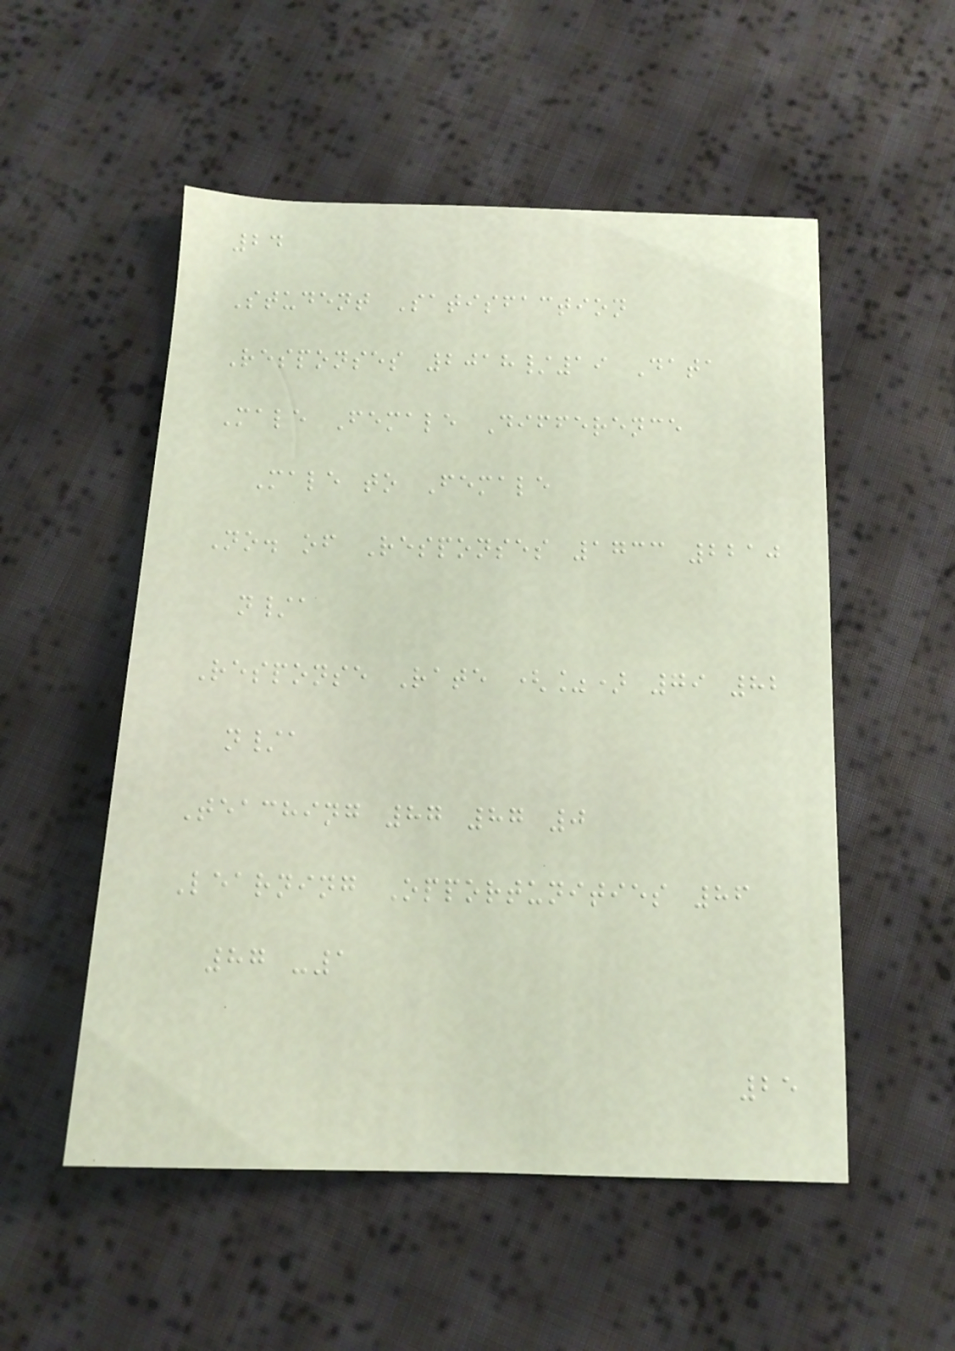24
Student Satisfaction
Responses 2018/19 Data
Male Female Difference
Male to Female
No. of Responses 1733 2210
n/a
Response Rate (%) 79 82
n/a
Teaching 87 87 0
Learning Opportunities 86
87 -1
25
